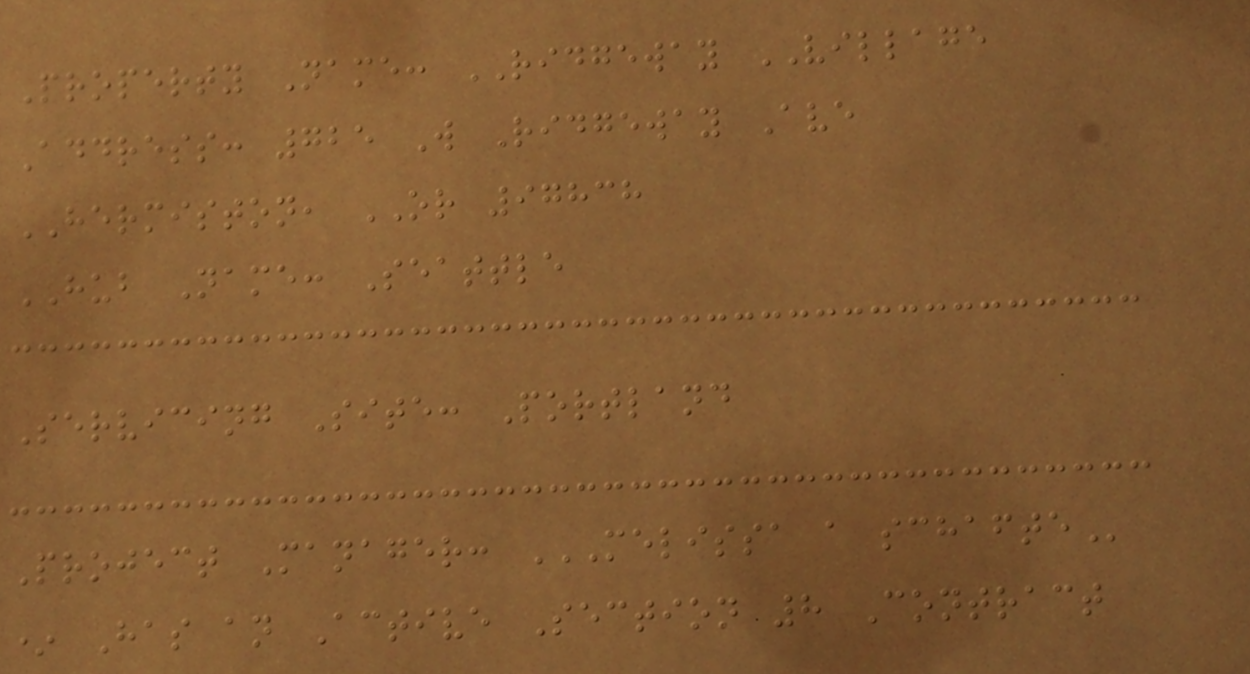Property Name: RIDGEWAY VILLAGE
Address: 725 W Ridgeway Ave
HERMISTON, OR 97838
HUB Name: Seattle
Servicing Site: Portland
Project Manager: MELISSA A SCHAFTE
* Has an Active Section 8 Contract
